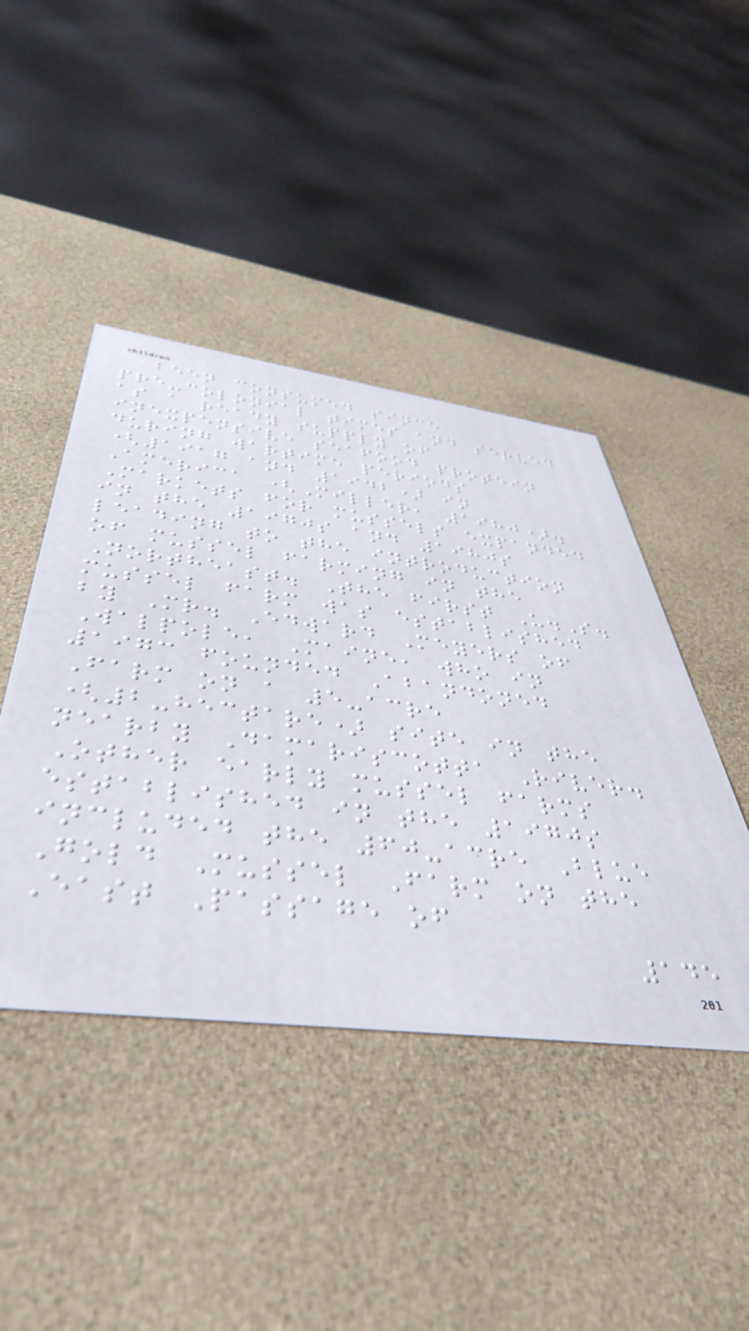been consumed since
pre-colonial times and served
as a ready supply of
inexpensive seafood protein
during wartime periods
(1917 and 1942) in
America (Miller, 1980).
Markets for mussels expanded
in the 1970s and 1980s
leading to the introduction
of mussel farming in the
Northeast. The first U.S.
mussel farm was established
by Mr. Edward Meyers of
Walpole, Maine, who in
1973 founded Abandoned
Farm on a 5-acre
(2-hectare) site in the
nearby Damariscotta River.
Other early mussel farms
established in the 1970s
included the 60-acre Blue
Gold Mussel Farm on the
East Passage of
145
